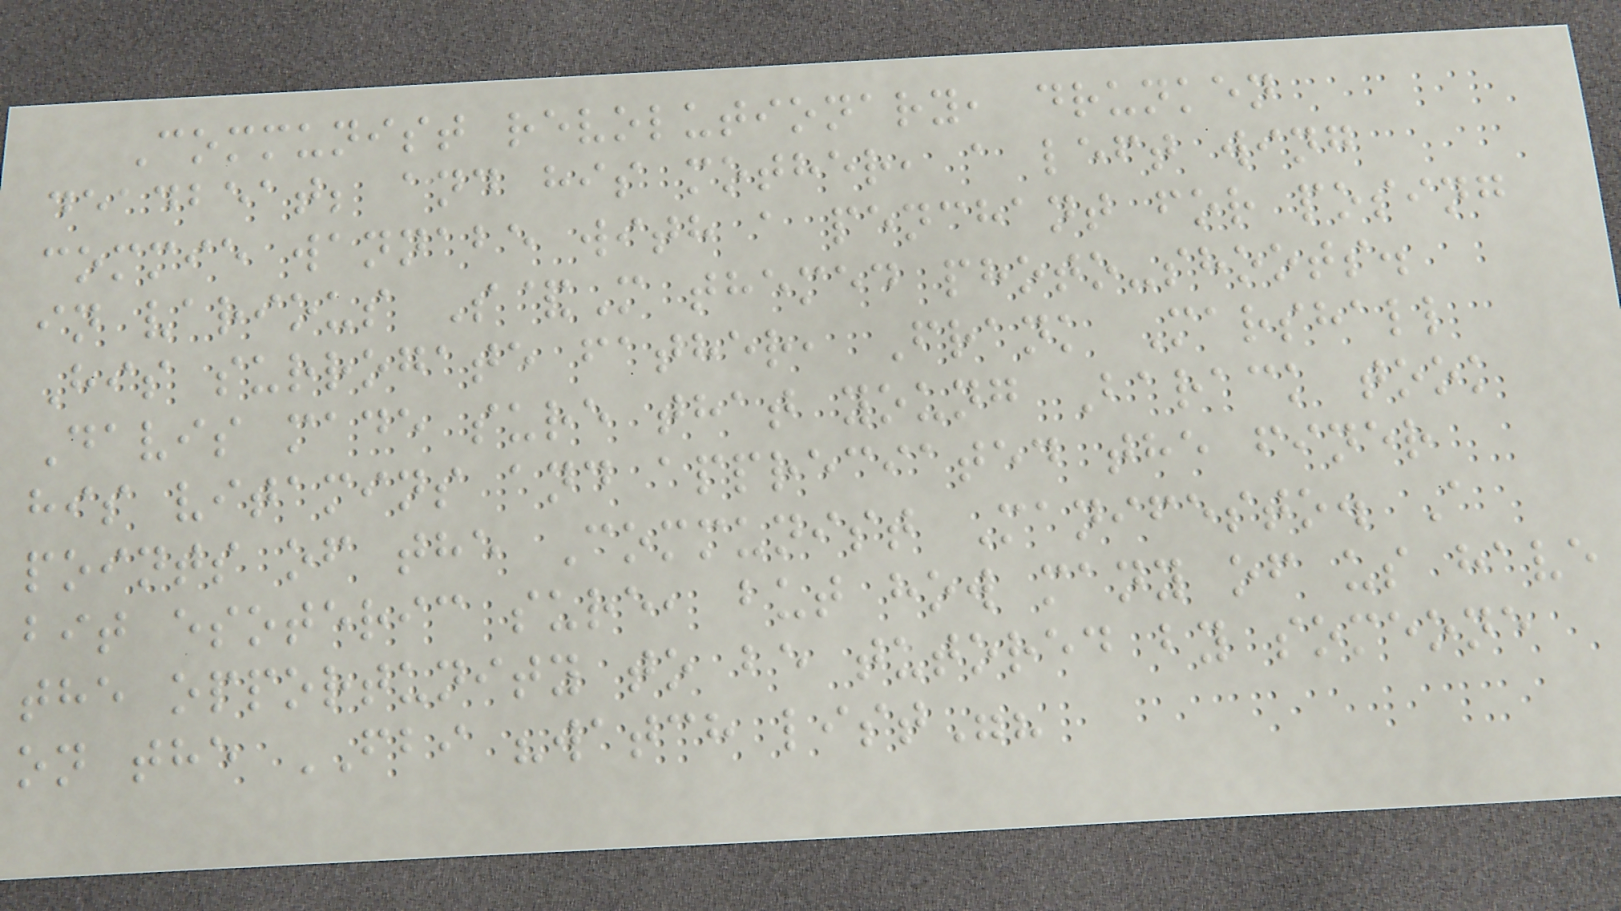Communist revolutionary, drunken
deadbeat; and his mother, a left wing
commie wannabe with a penchant for posing
in various S&M themed photo-shoots.
His surrogate father, Frank Marshall
Davis made sure that young Barack took
his vitamins and appreciated the finer
points of the Communist Manifesto. A
bit esoteric sure, but how many of us have
the opportunity to be tutored by someone
on the FBI "watch list"?
